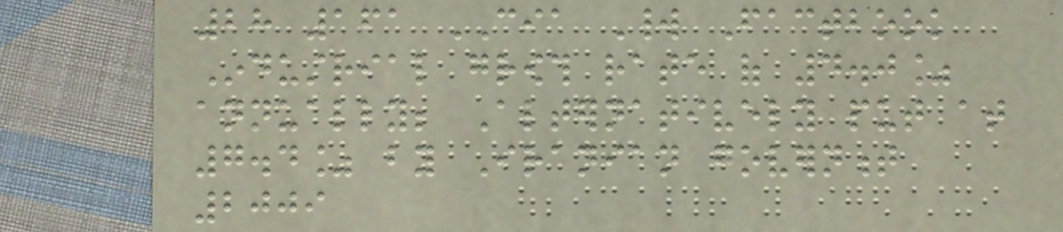28 161 CIA World Factbook
Industrial growth rate of 4.0%
annually; Alternatively put at
7.4% by Iranian government
2009
